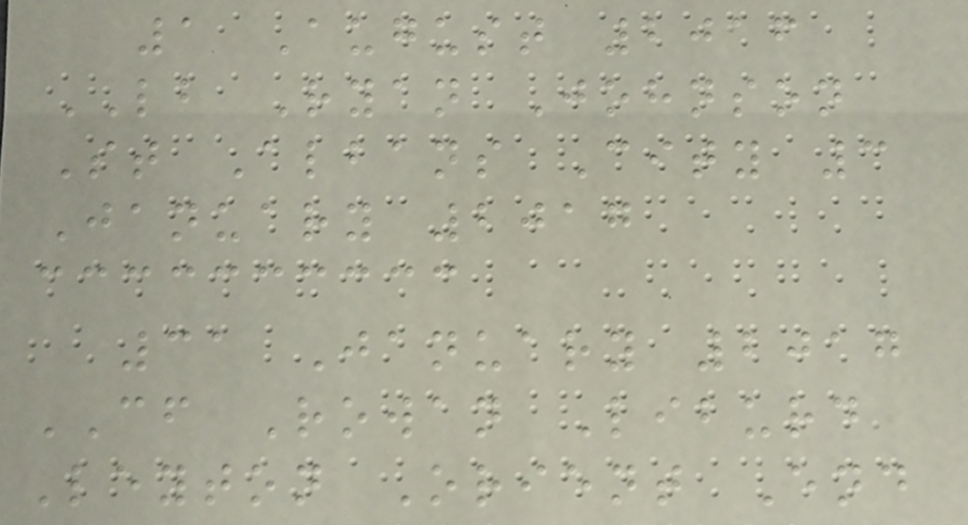1 August 2016
LB Ryan Johnson
St Albans City 3
January 2017
31 January 2017
CF Rowan Liburd
Leyton Orient End
